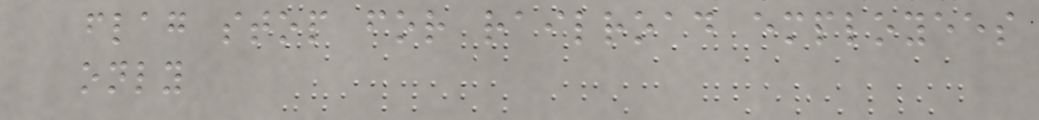flag stop for railroad employees
only
